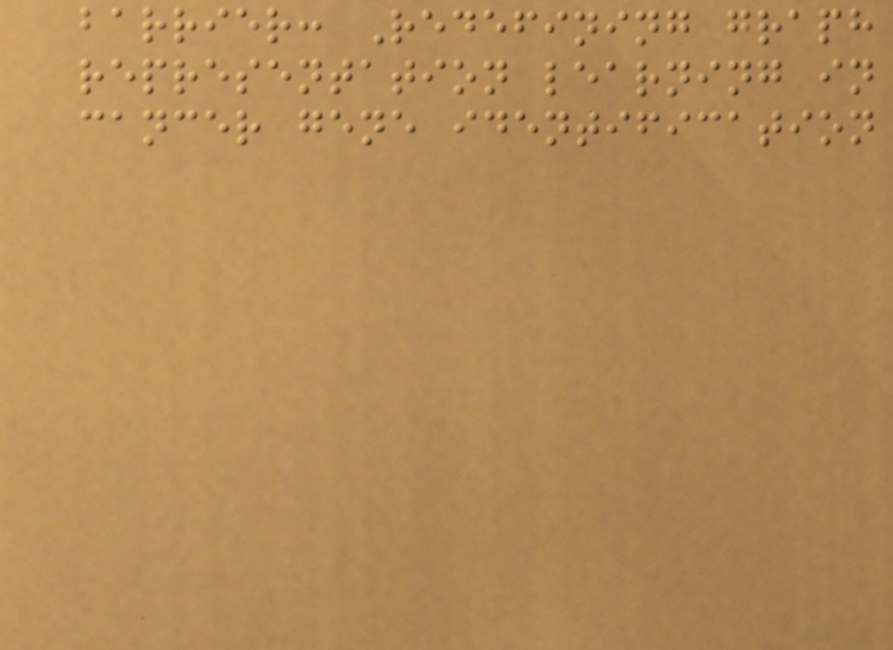barrier: Redefining graph
representation learning in
cancer gene identification
